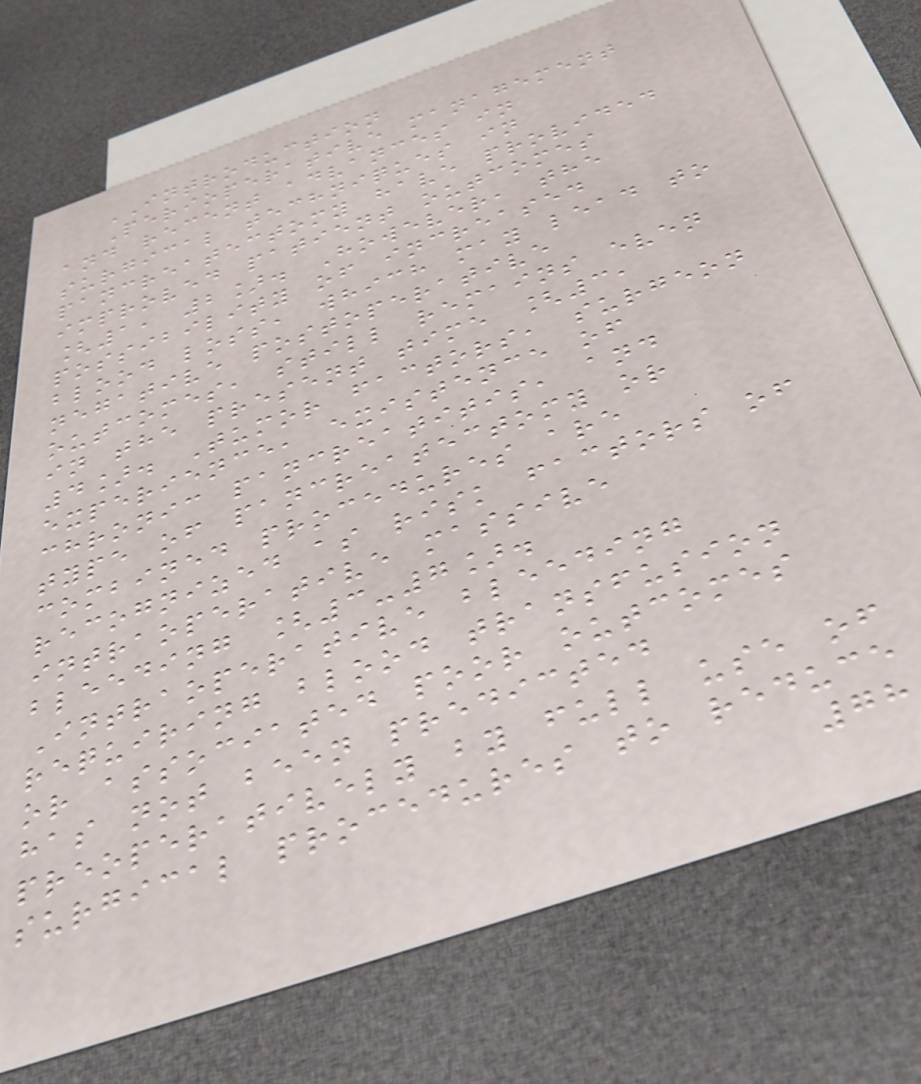INTRODUCTION
Perioperative management
and recent advances in
surgical techniques in
pancreatectomy have provided
improved patient outcomes
[1, 2]. However, the
possibility of increased
blood loss, which may lead to
negative postoperative
outcomes, still remains even
in the present time [3,
4]. Tumor factors, surgeon
experience, existence of
chronic pancreatitis, and
type of pancreatectomy or
combined procedures are
recognized as risk factors of
intraoperative massive
bleeding [3-7].
Intraoperative bleeding
requiring blood transfusion
or associated poor outcomes
has not been predicted
preoperatively by full use of
surgical procedures to reduce
78
